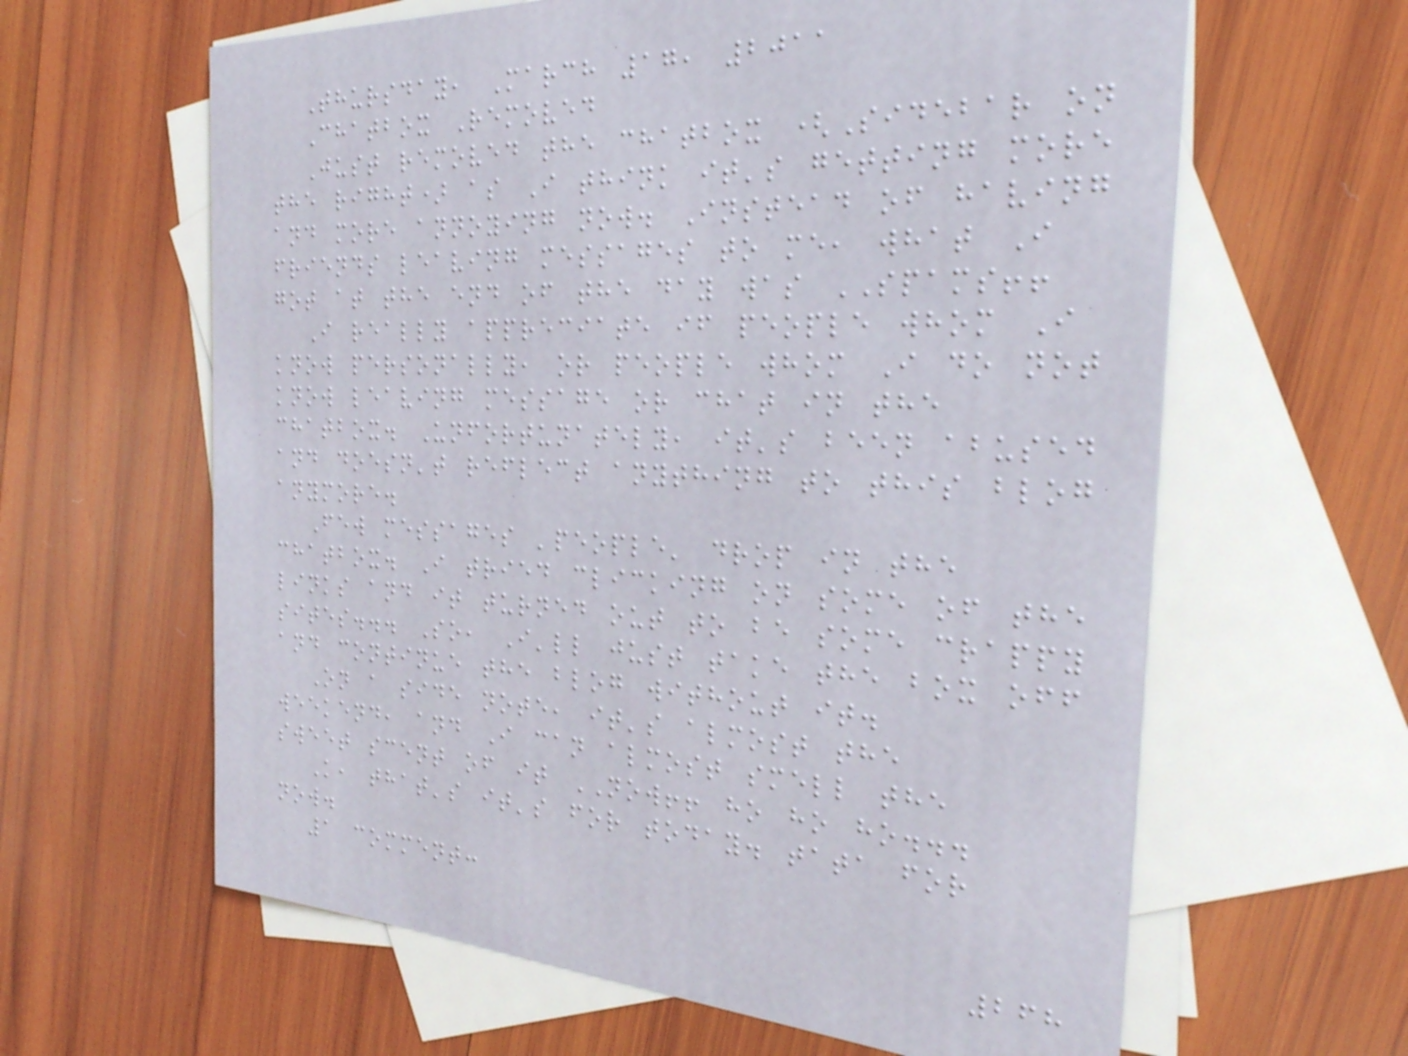Thursday, March 17, 2011
Chatbox Removed
Just removed the chatbox (Sidebar on
the right) as I think it's getting more
and more annoying now. Instead of having
friends leaving messages to me, what I
got at the end of the day was SPAMS!!
I really appreciate if people whom I
know personally, or people whom I do not
know leaving message or chat in the
chatbox. Unfortunately, it's been abused
and doesn't reflect anything to this blog
anymore.
Few messages 'people' drop in the
chatbox. I tried clicking on some of the
links and it turned out to be some crappy
sites... So, I'll just take the box off
and continue the blog without it.
On a side note, it's almost the
weekend, and I can almost smell the
sweet scent of it NOW!! ho ho ho...
K, that's it's for today. tata for
now.
1 comment:
268
